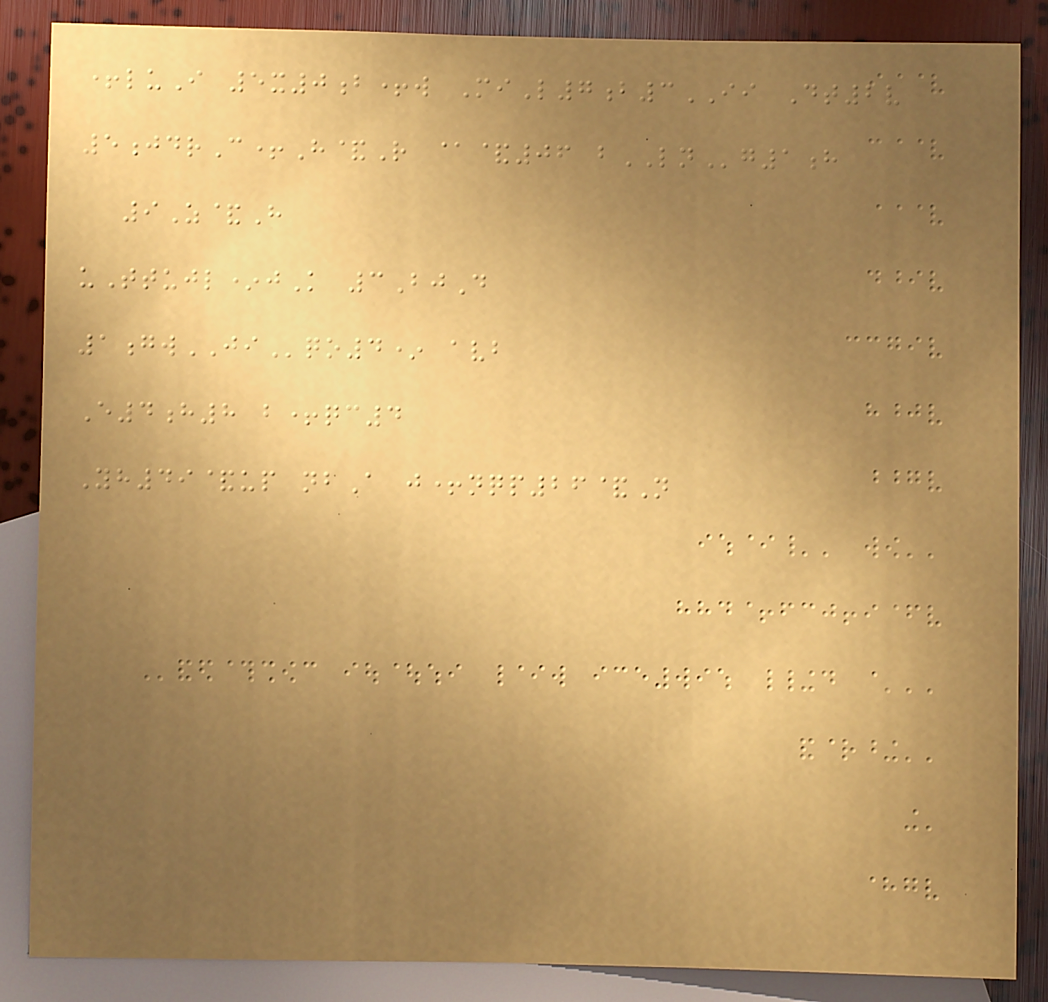+luI 5x0b+w MiL7b3II Dt2v
5jdrC+H&R @&06 bLNg1h
9Z&H
uTtujl*jK 3BjD
1gwJIqo4* avb
E4h8 b+qc4
Yh49&up nbA j+nqp26&N
